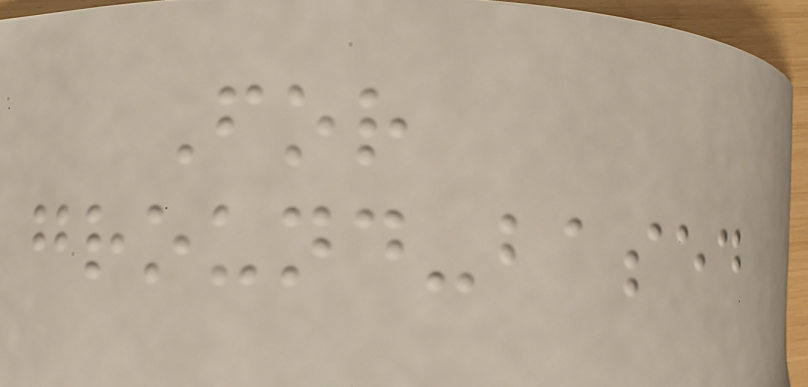For
ground-based
